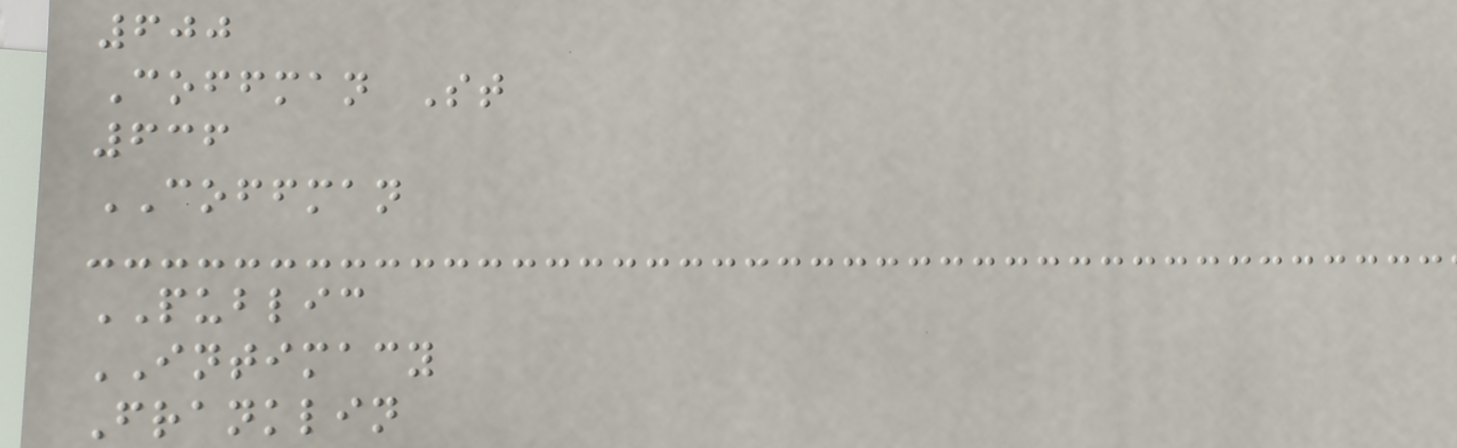600
Coffman St
636
COFFMAN
PUBLIC
INTIMACY
Franklin
